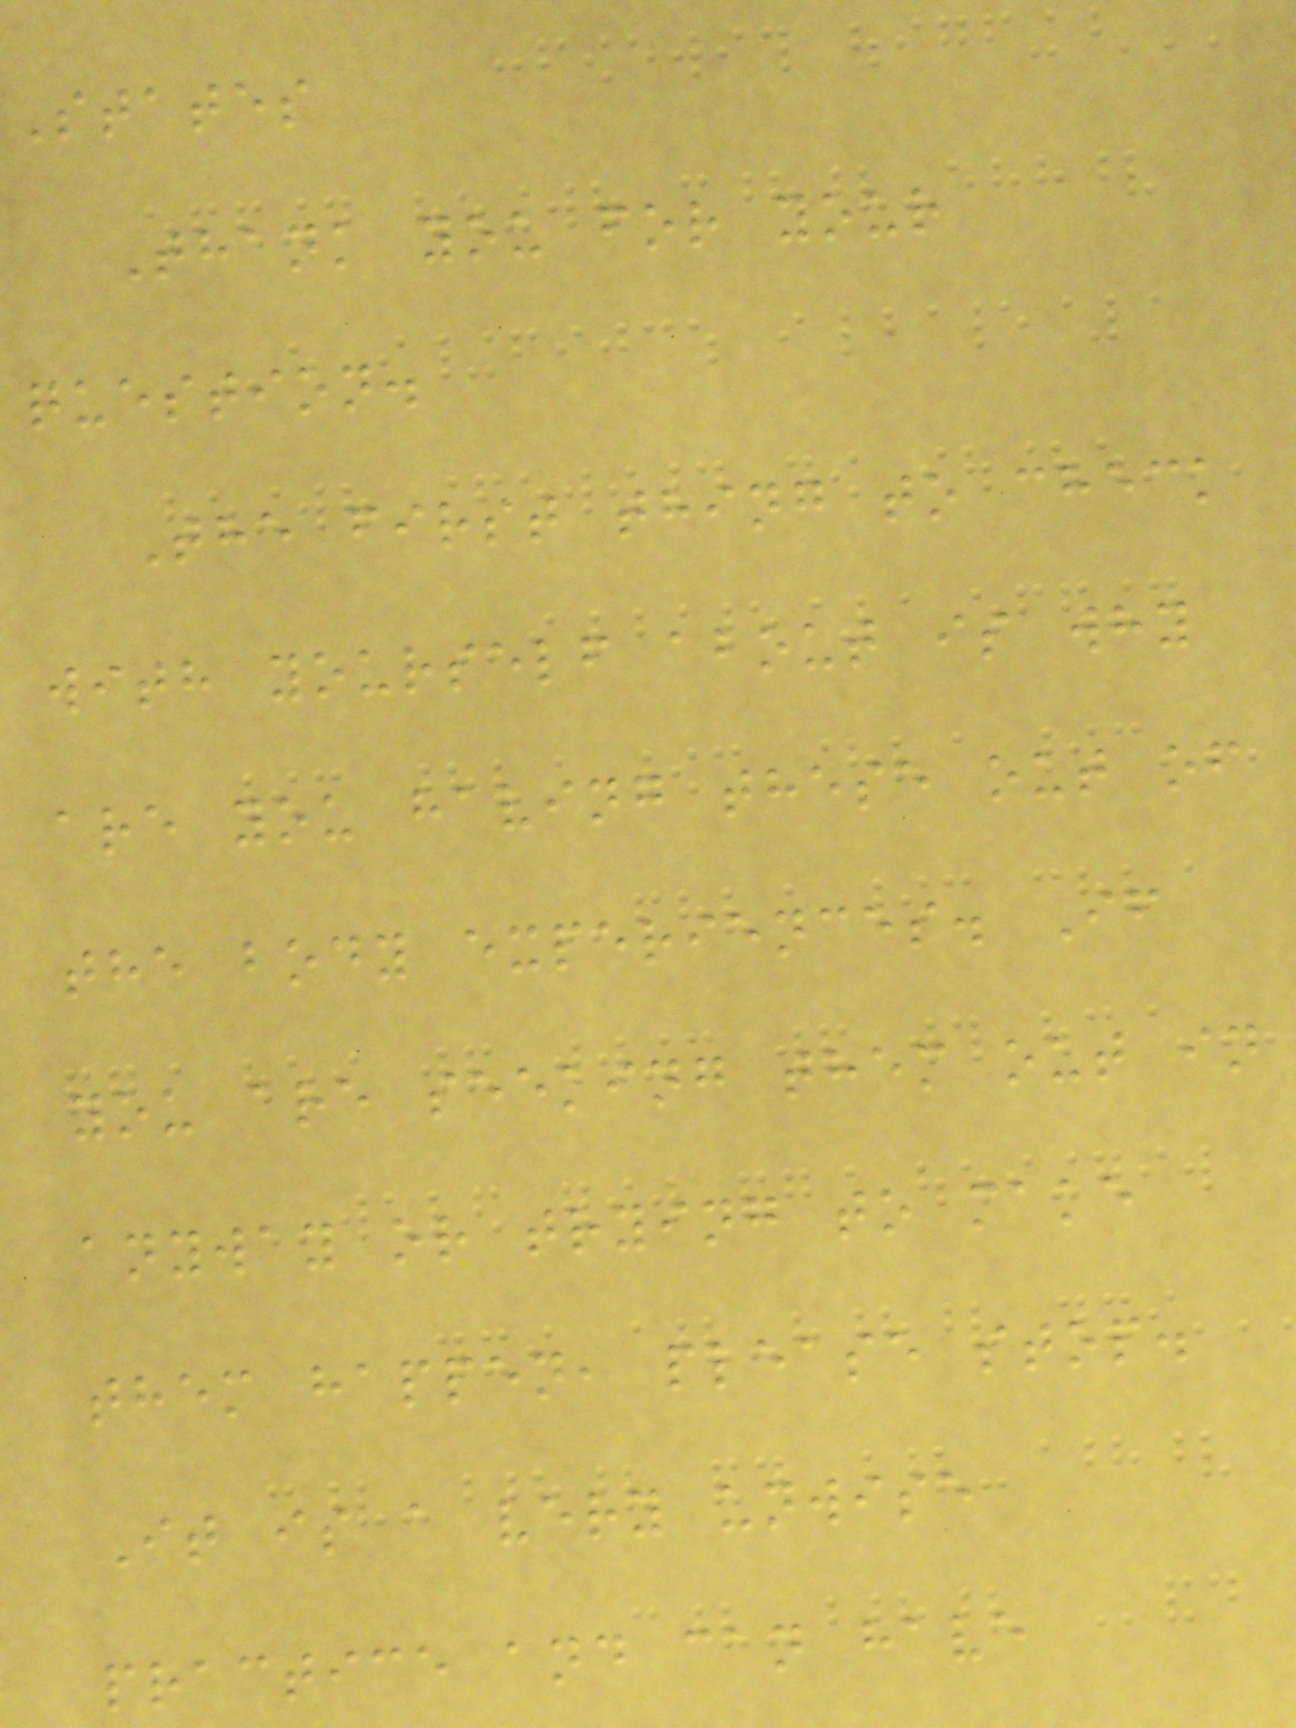States
Thank you for your
question.
The first thing to check
with yourself about is why
are you having these out of
the body experiences. If
you are seeking them out in
anyway or trying to make
them happen, please stop.
It is a very unwise
practice and can have
